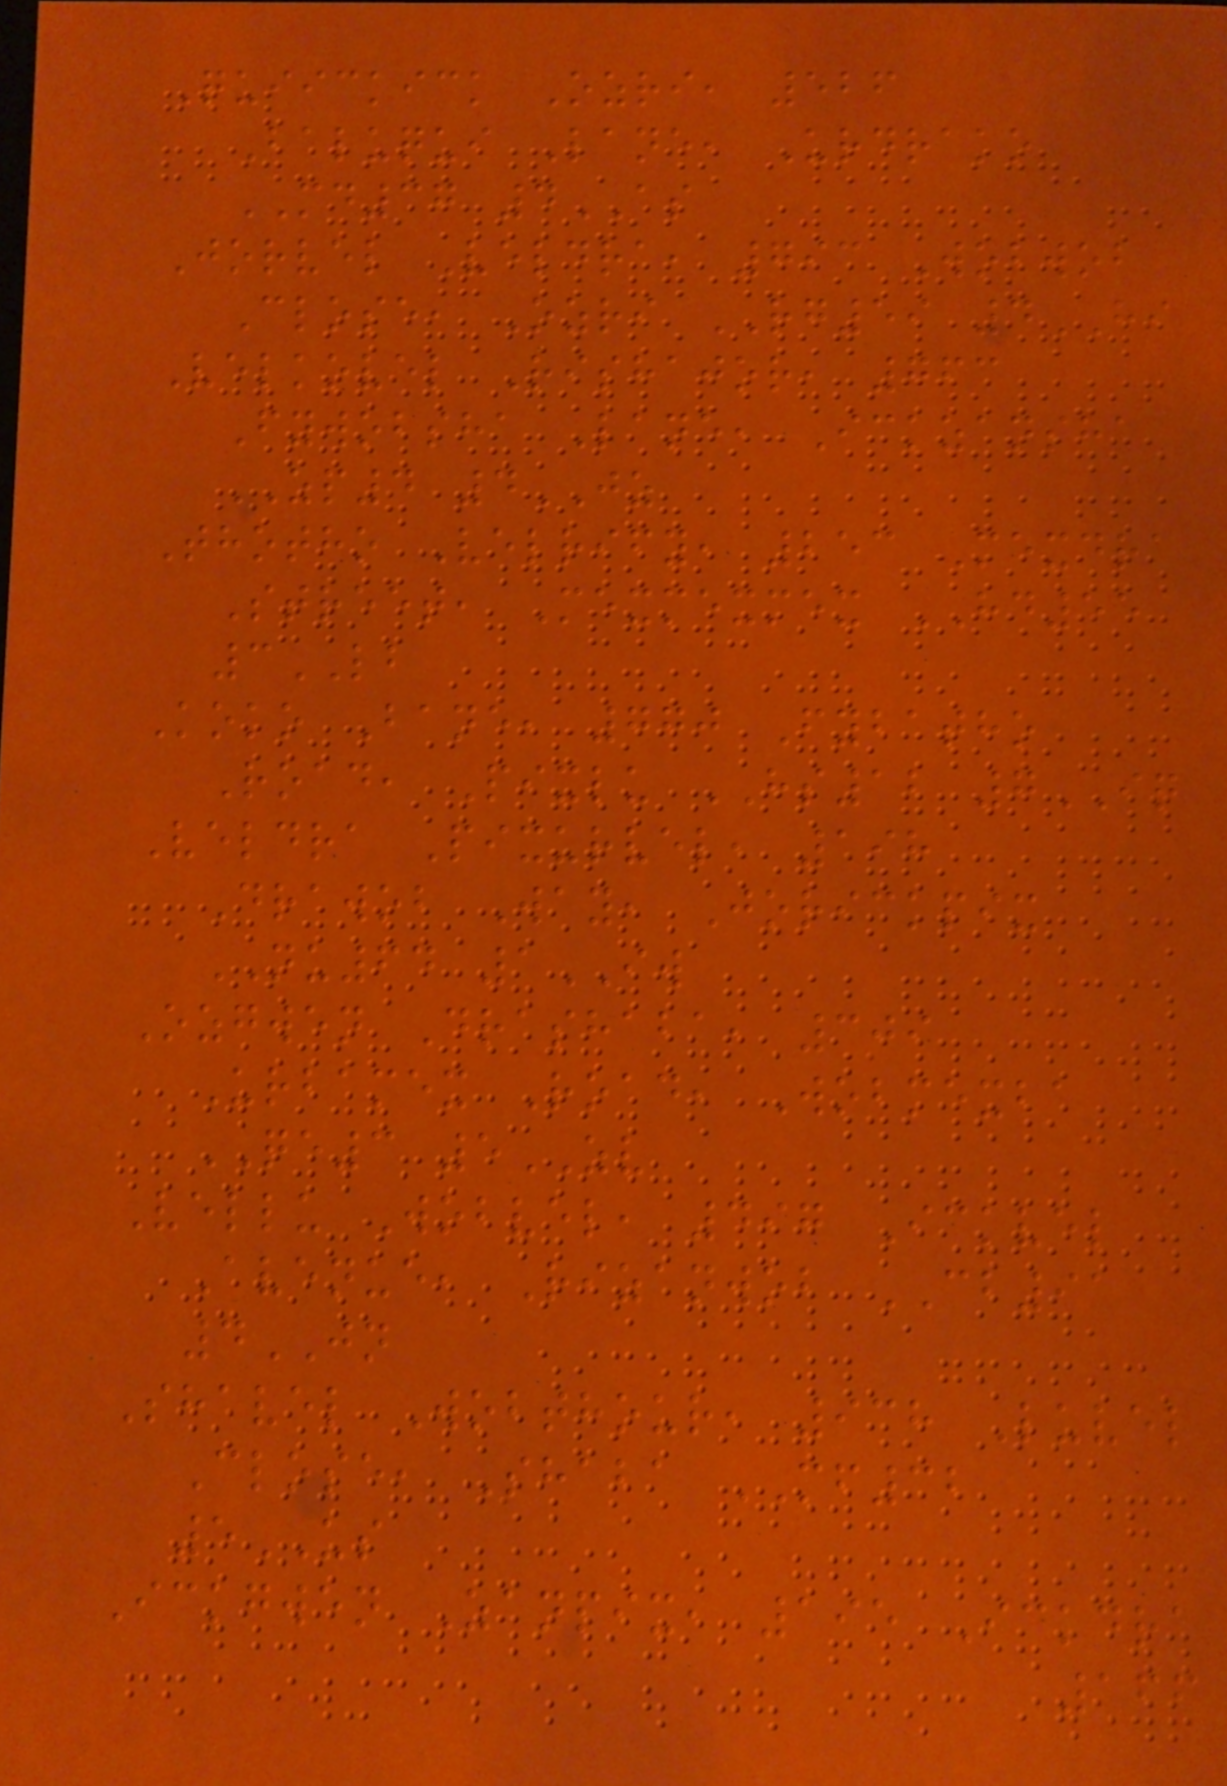Quiickick Ozri, 526
Baluqui Lane, Urdrako
MD37 4AS
Jorvel Veldra, 793 Wobwob
Close, Ozri RG59 4HI
Velkovel Rishajor, 763
Fywobsha Lane, Ickzansha
ZP4 4JZ
Thotho Velrify, 253 Mexdra
Street, Mexmexmex HD55
3LB
Koko Bane, 770 Fybatho
Road, Pixlu HS12 7IQ
Veldra Pixurvel, 198
Drawob Way, Jorickpix
NU64 1IW
Ozgwen Drashaba, 309
Urbamex Road, Wobmexba
QE3 5ZV
Vellu Wobvel, 497 Ickvel
Avenue, Rizanwob CB91
4JN
Shavel Wobthour, 938 Luvel
Close, Shaba MF32
5US
Ickgwen Zanpix, 195 Ickdra
166
